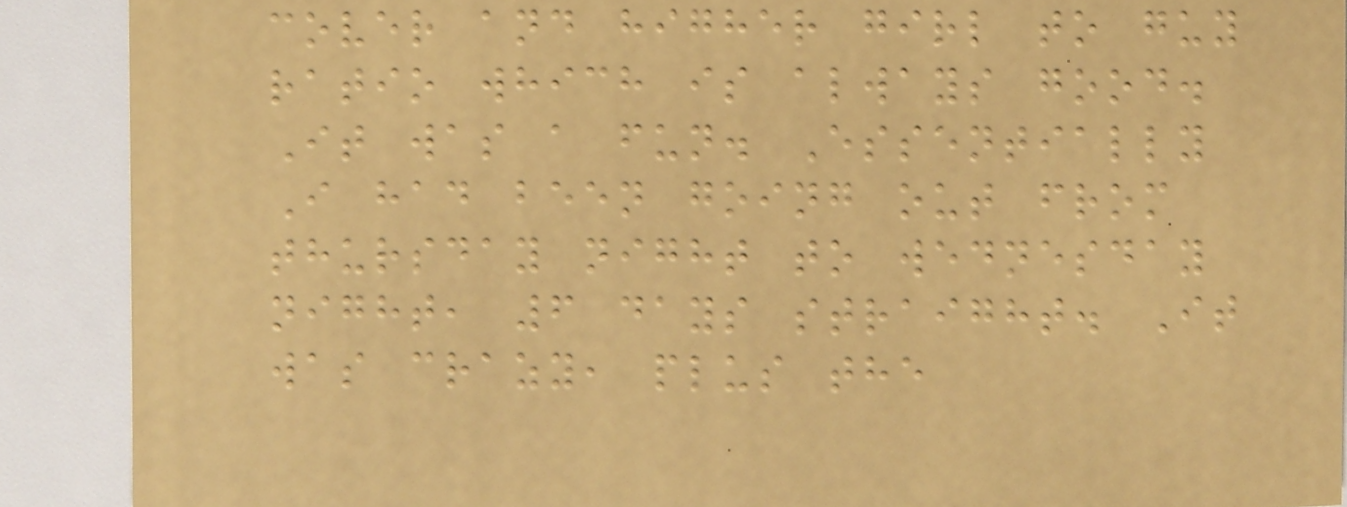cover and higher girl to guy
ratio which is always good.
It was a fun. Essentially
I had been going out from
thursday night to wednesday
night, 6 days straight. It
was crazy, plus the
